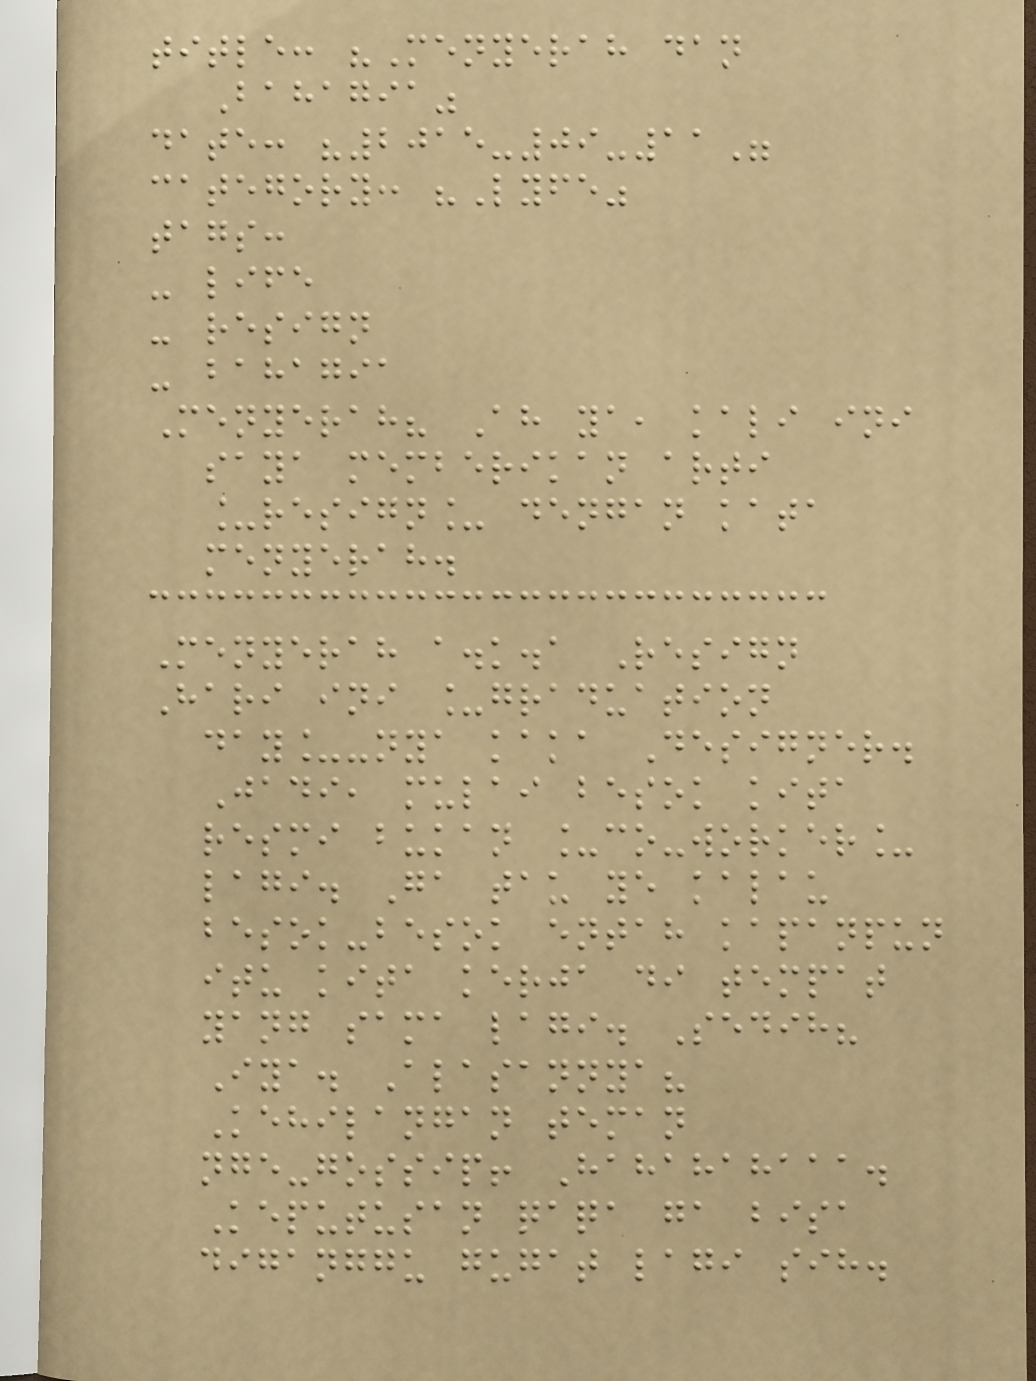title: "Menyerah dan
Bahagia"
date: "2015-09-11"
category: "Lyfe"
tags:
- life
- resign
- bahagia
Menyerah? Ah ya, kali ini
saya memberikan arti
_resign_ dengan kata
menyerah.
Menyerah a.k.a Resign
Hari ini _graduation
day_-nya kaka Designer.
Jadi, mulai besok kita
resmi bukan _co-worker_
lagi. Ga tau ye kalau
besok-besok entah kapanpun
itu kita kerja di tempat
yang sama lagi. Sedih?
Iya. Alasannya?
Kehilangan teman
nge-gossip! Hahahahaaa.
Keputusan qaqa ga bisa
diganggu gugat lagi sih.
